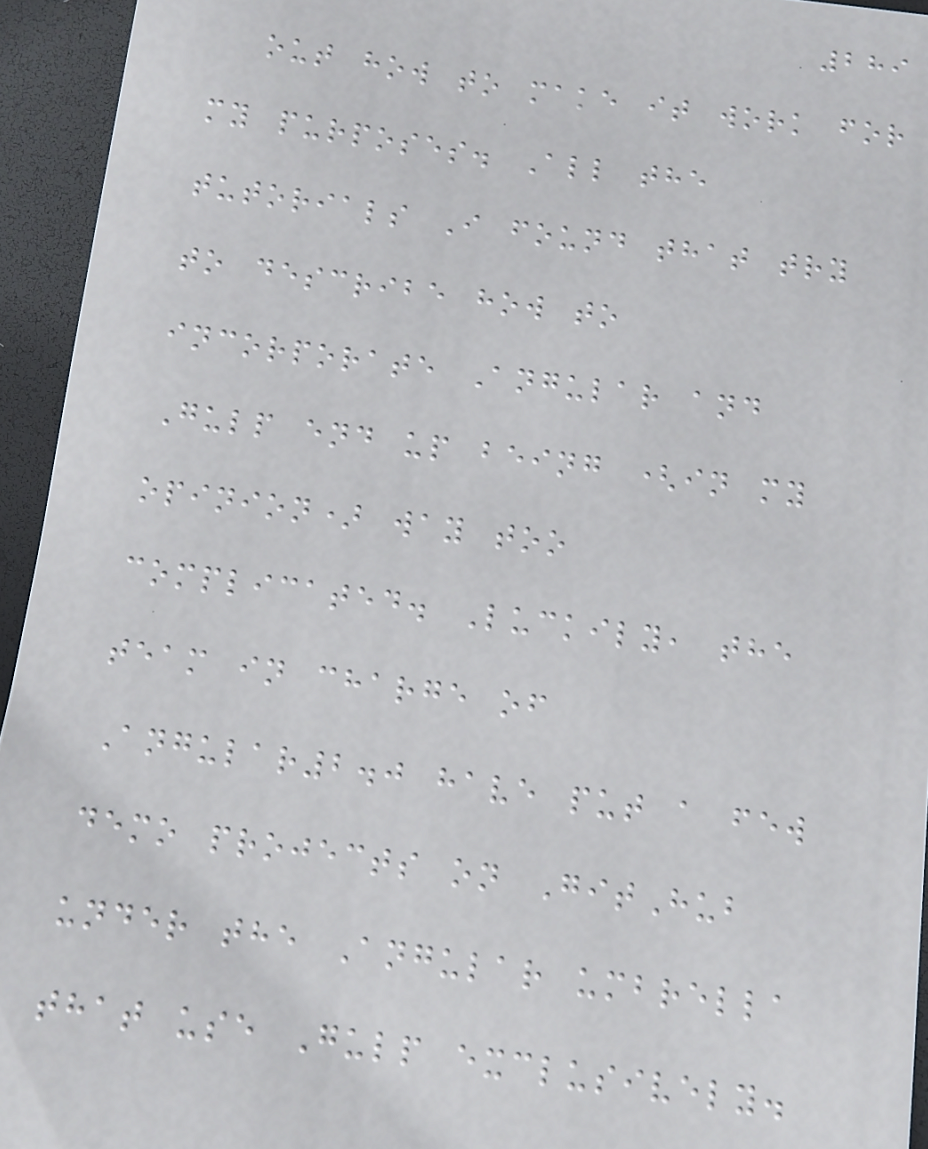289
out how to make it work for
my purposes. All the
tutorials I found that try
to describe how to
incorporate Angular and
Gulp end up being (in my
opinion) way too
complicated. Luckily, the
team in charge of
Angular2.0 have put a few
demo projects on GitHub
under the Angular umbrella
that use Gulp exclusively.
